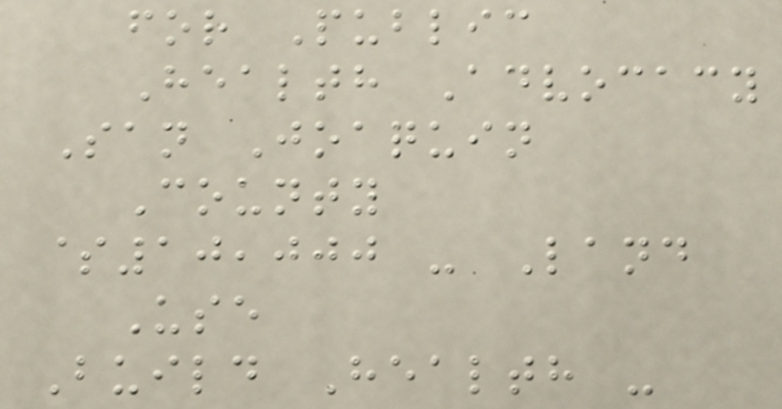for Public
Health Advocacy
San Joaquin
County
$10,000 - Land
Use
Build Health -
